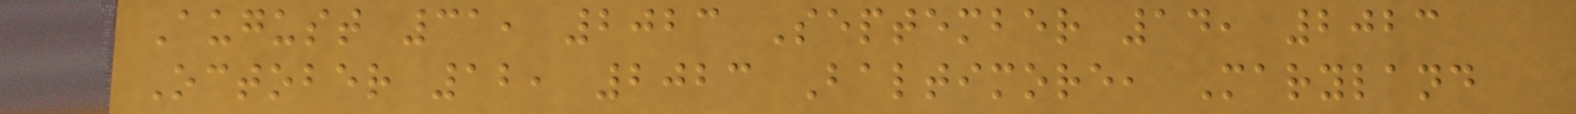August 31, 2023 September 14, 2023
October 12, 2023 Baltimore, Maryland
